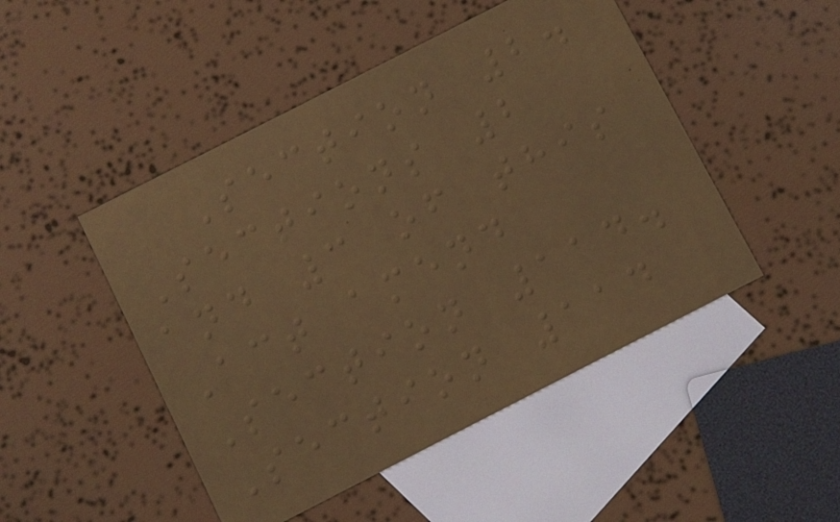Section 2.
Sections 2
and 3 of this
Act amend
Section 114.
Section 114
